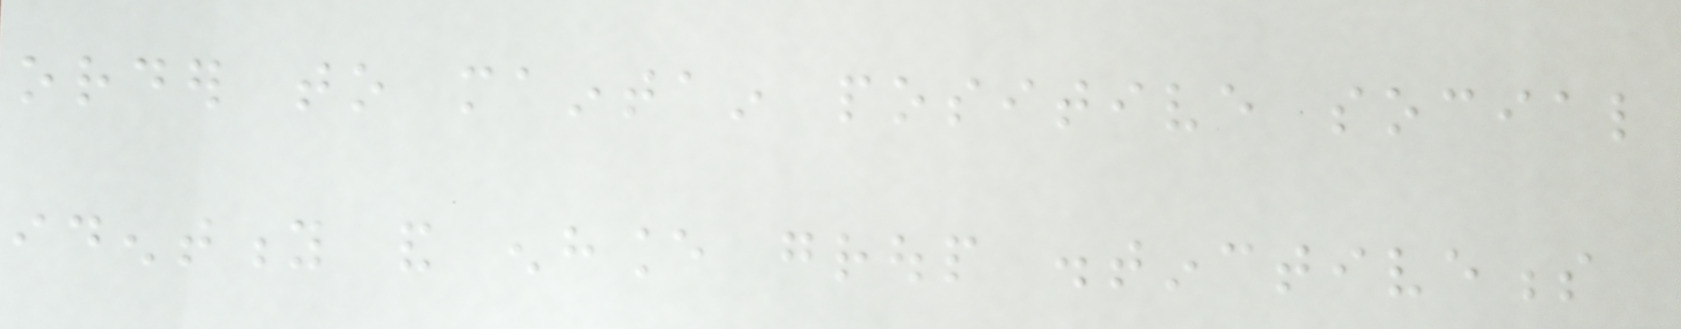order to maintain positive social
identity and enhance group distinctiveness
